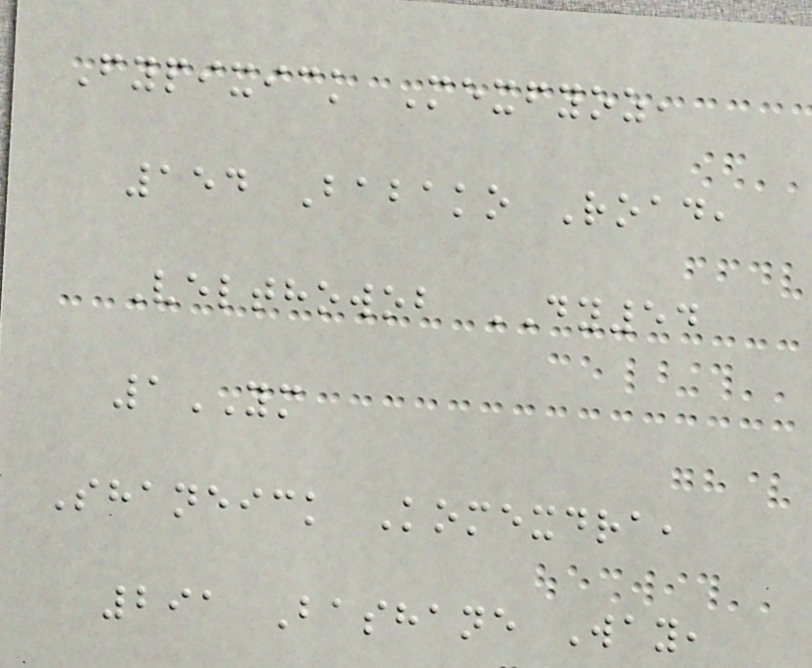Fypixick Mexfyoz,
154 Babako Road,
Velthowob DY54
1YM
Shaneick Komexdra,
291 Bashane Way,
